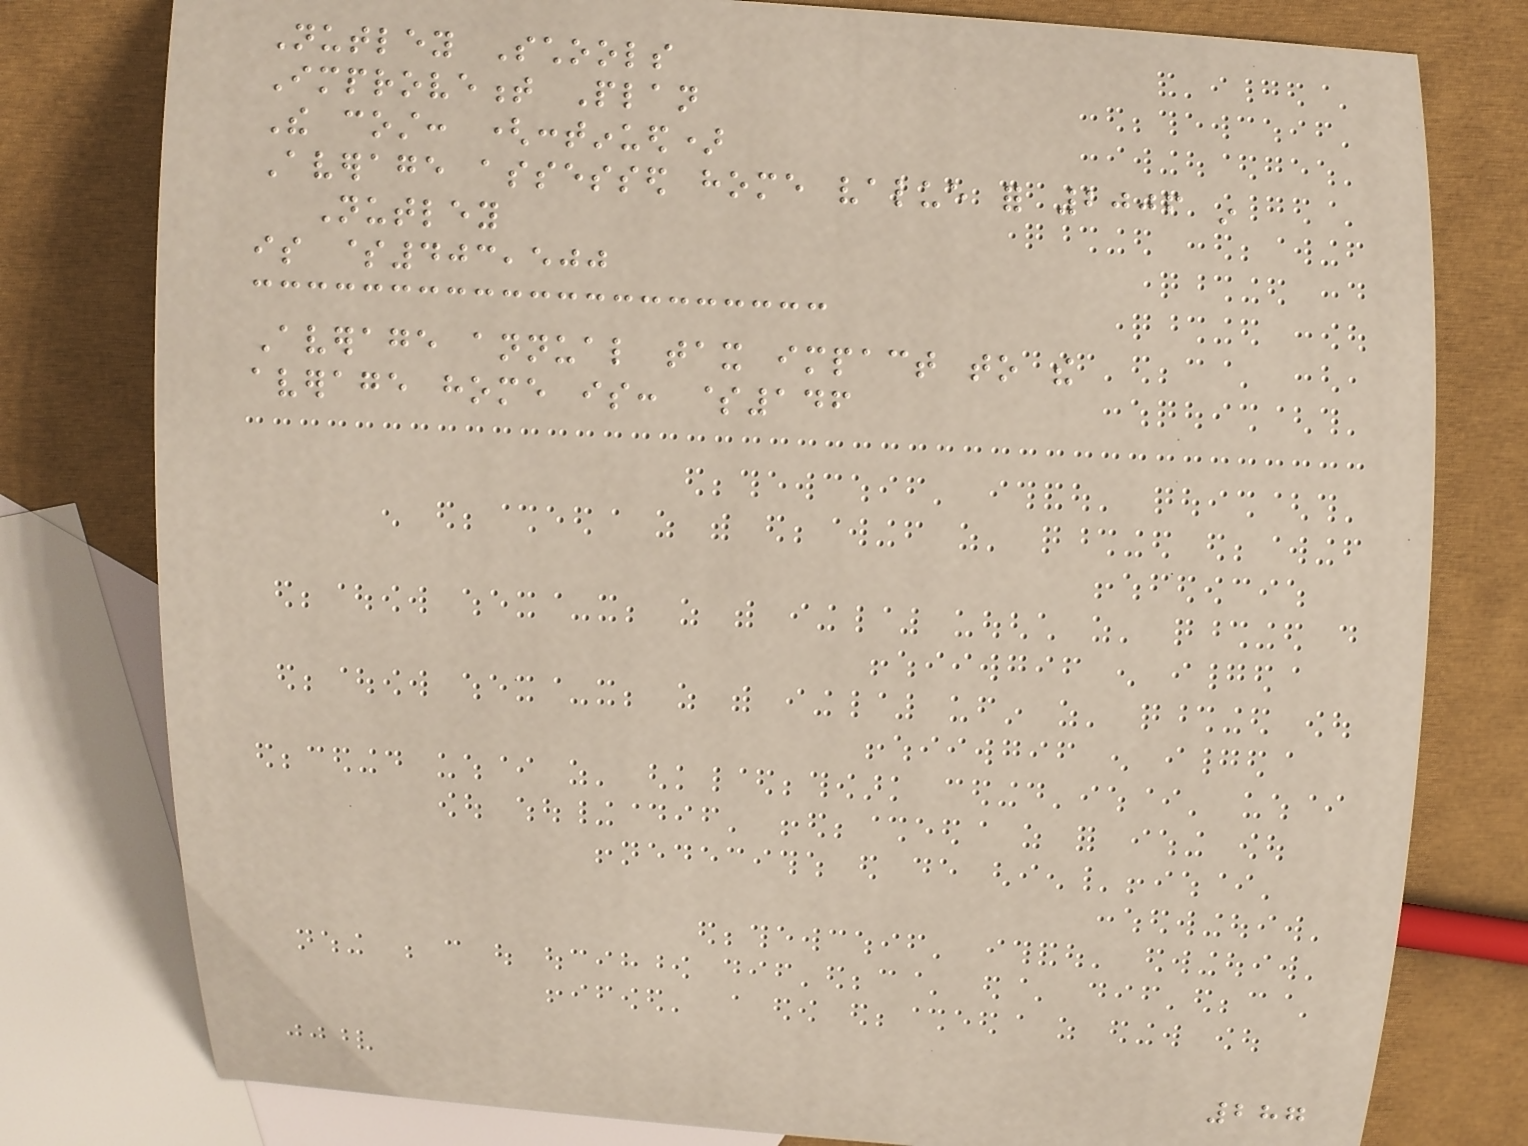Nutley Schools
Improvement Plan
The cost: (continued)
Average assessed home value for 2006 in
Nutley
is $403,500
Average annual tax impact to the
average home is: $146
287
